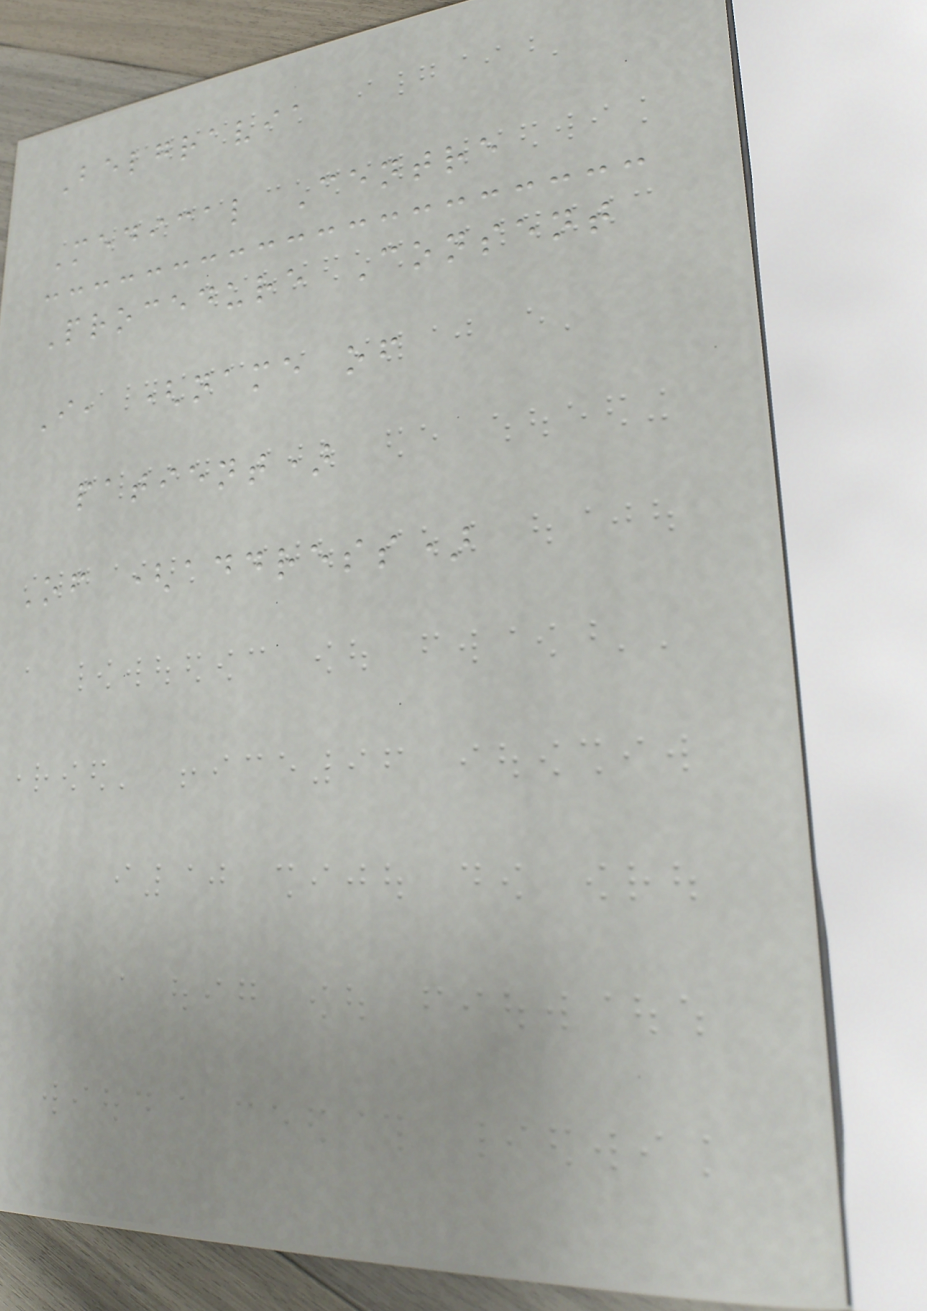Belgravia
Medical Centre
Procedure Consent
I, (name of
patient)
Of (address)
